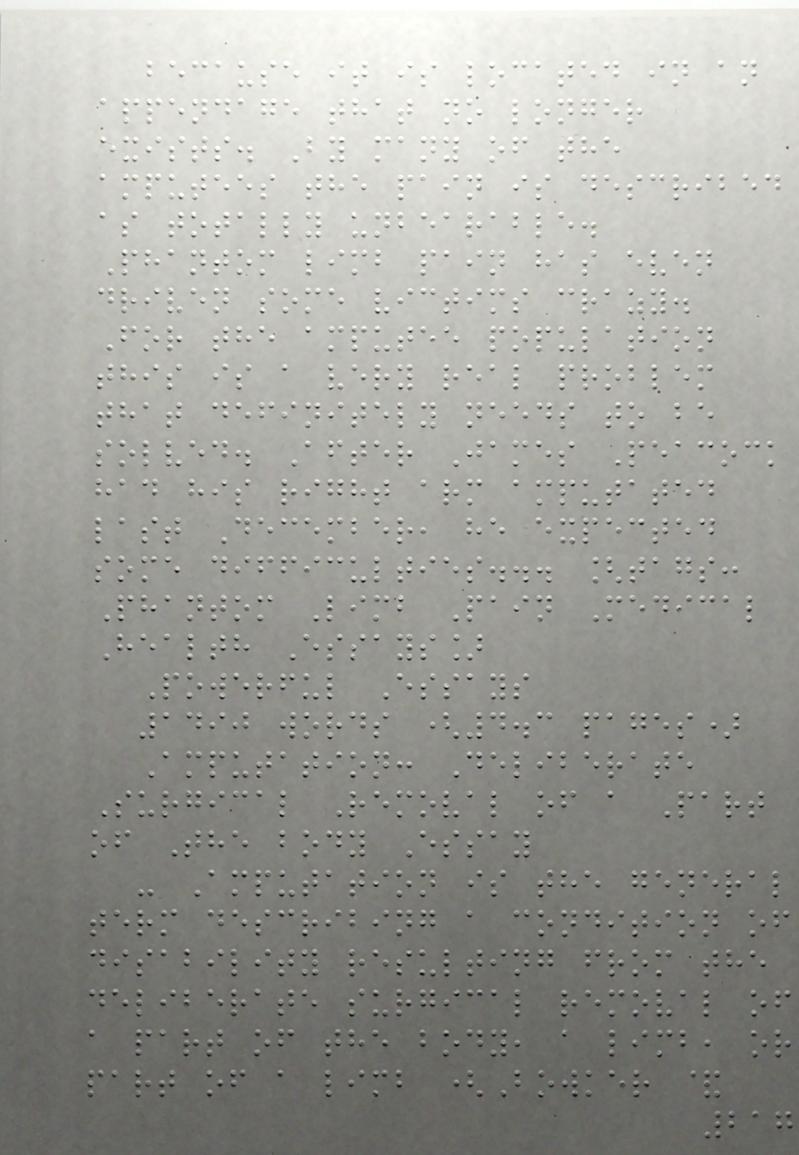because it is located in an
appendage that no longer
exists. By many of the
amputees the pain is described
as totally unbearable.
Phantom limb pain has even
driven some victims crazy.
For the amputee population
this is a very real problem
that definitely needs to be
solved. After James Peacock
had his right arm amputated
last December, he expected
some difficulties... [tags:
Phantom Limb Pain Medical
Health Essays]
Powerful Essays
1490 words (4.3 pages)
Amputation: Deliberate
Surgical Removal of a Part
of The body Essay
- Amputation is the general
term describing a condition of
disability resulting from the
deliberate surgical removal of
a part of the body, a limb, or
part of a limb (Bowker &
217
